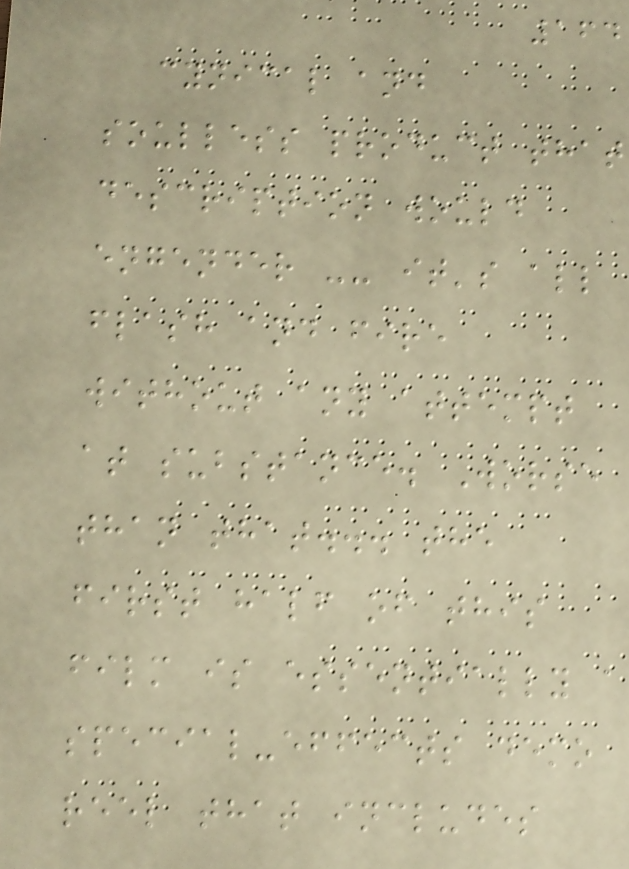164
cynical and
soulless product that
description would
engender -- it's all
flash and fire
without any attempt
at substance. Worse
than that... the
first half of this
film is essentially a
special-effects demo
reel that includes
